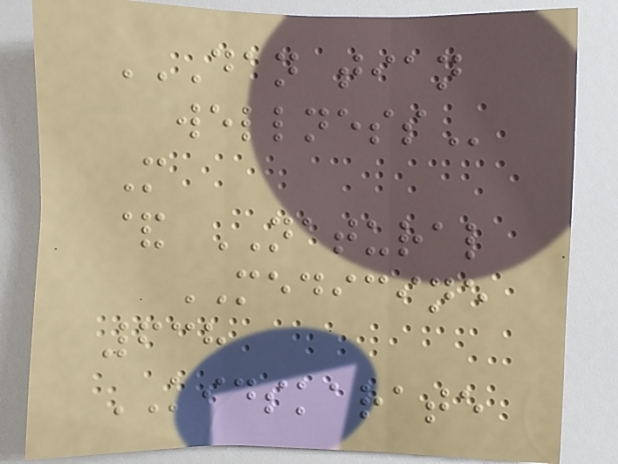DAN TIAN
WELLNESS
M
& NATURAL
MEDICINE
638
KIDSKARATE
